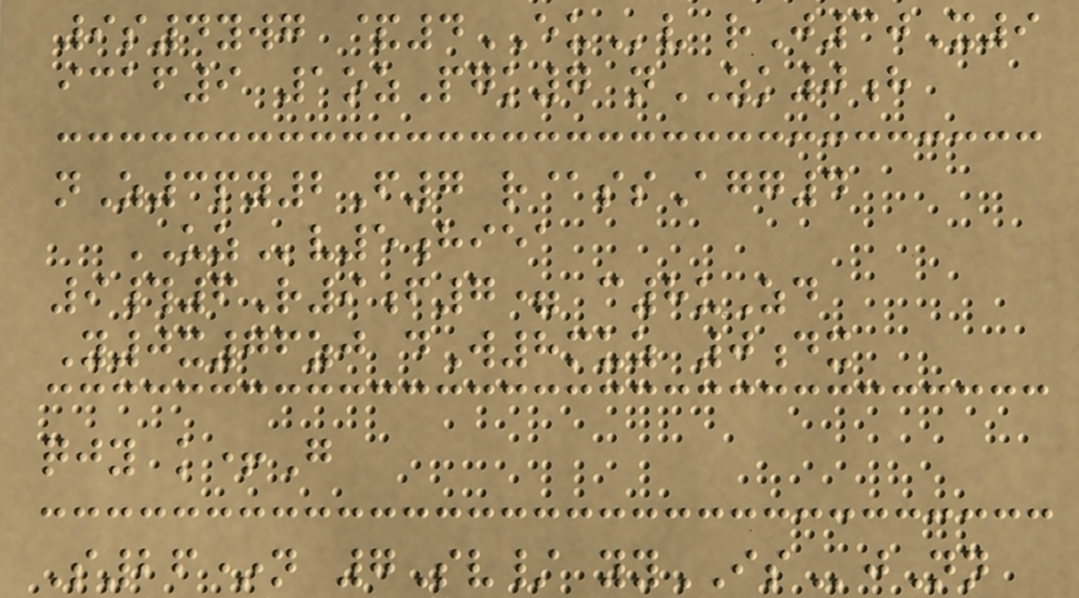9s4ywg &4EUv rJ30X9
icaf9 1ozPgk7 nZK0h
nZ3py2F7 r@ssAgg4
UZv5hiea
9#6R9f7= c8uZd
Y0x76zj dW8muz 0dx
qjy k+G
S26*n 7Sv/ yyISjNn
